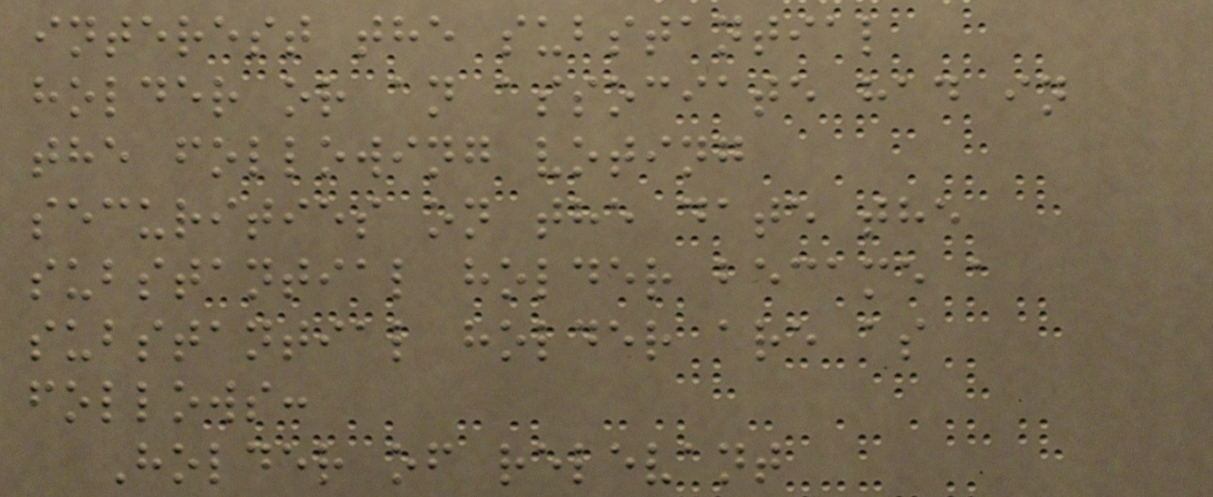interest the substantial
holder or an associate had in
the following voting
securities on the date the
substantial holder became a
substantial holder are as
follows:
Holder of relevant
